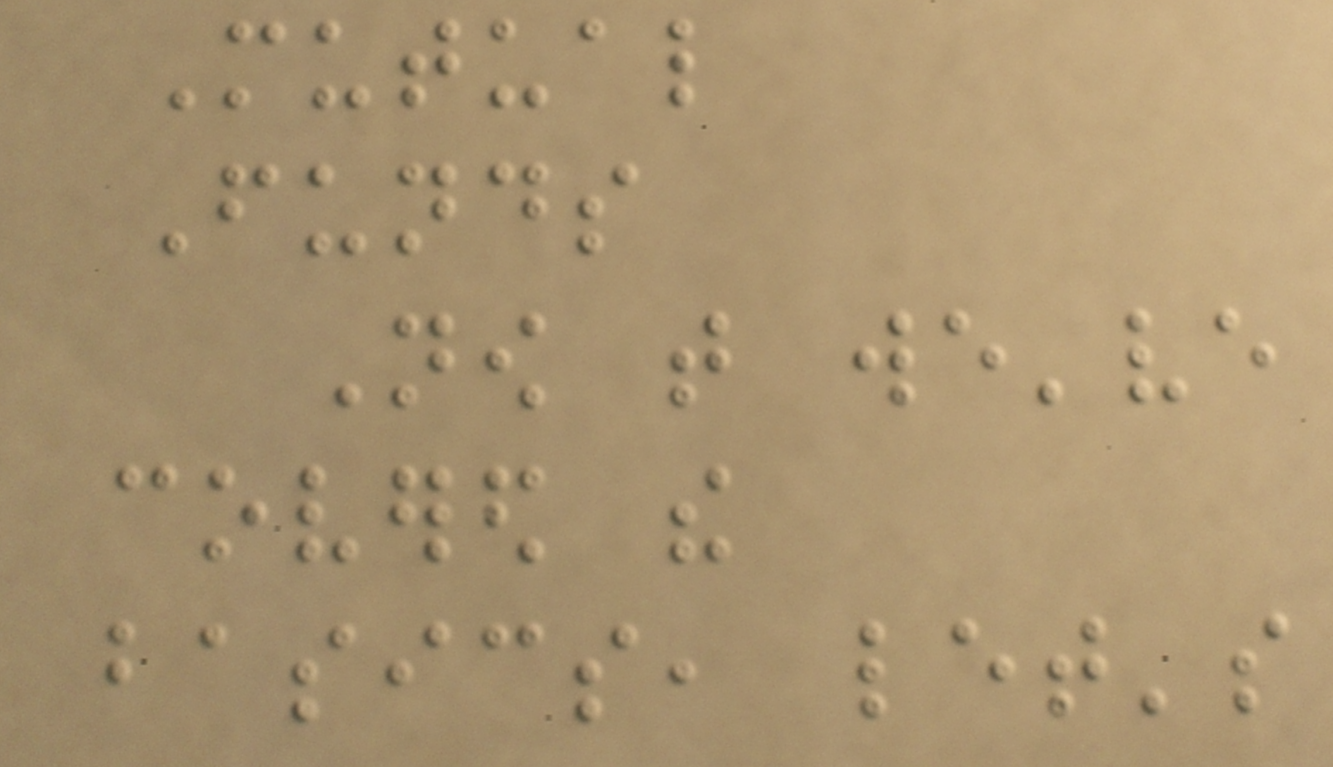Mutual
Funds
Now that we've
covered the
basics, let's
